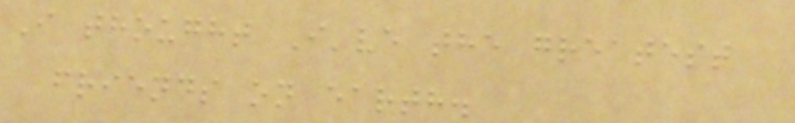I thought I've the greatest
friends on earth.
